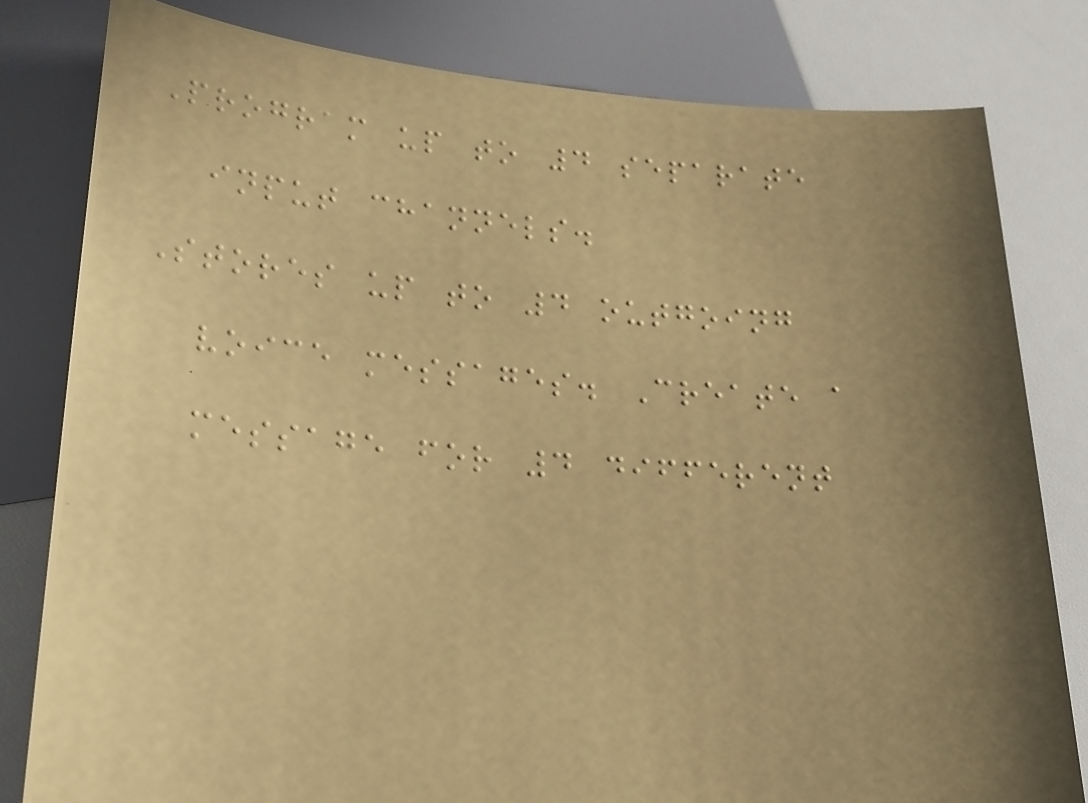Program up to 4 separate
input channels.
Stores up to 4 outgoing
voice messages. Create a
message for 4 different
